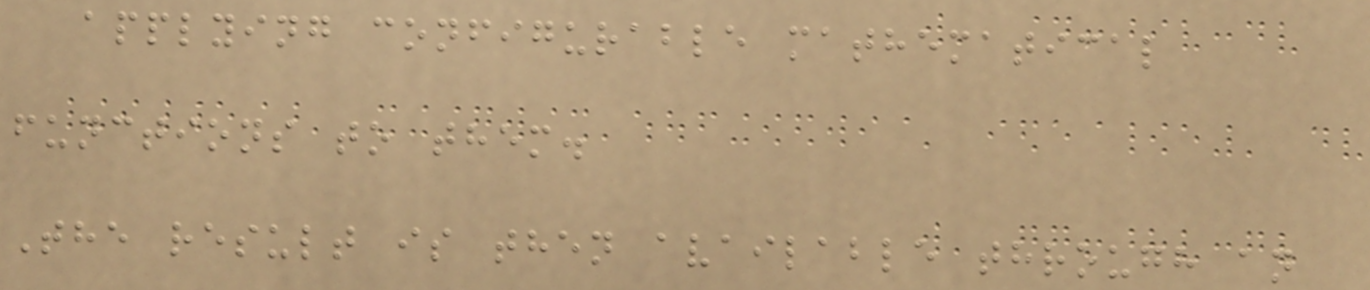applying configurable mathematical
functions to them.
The result is then available through an
